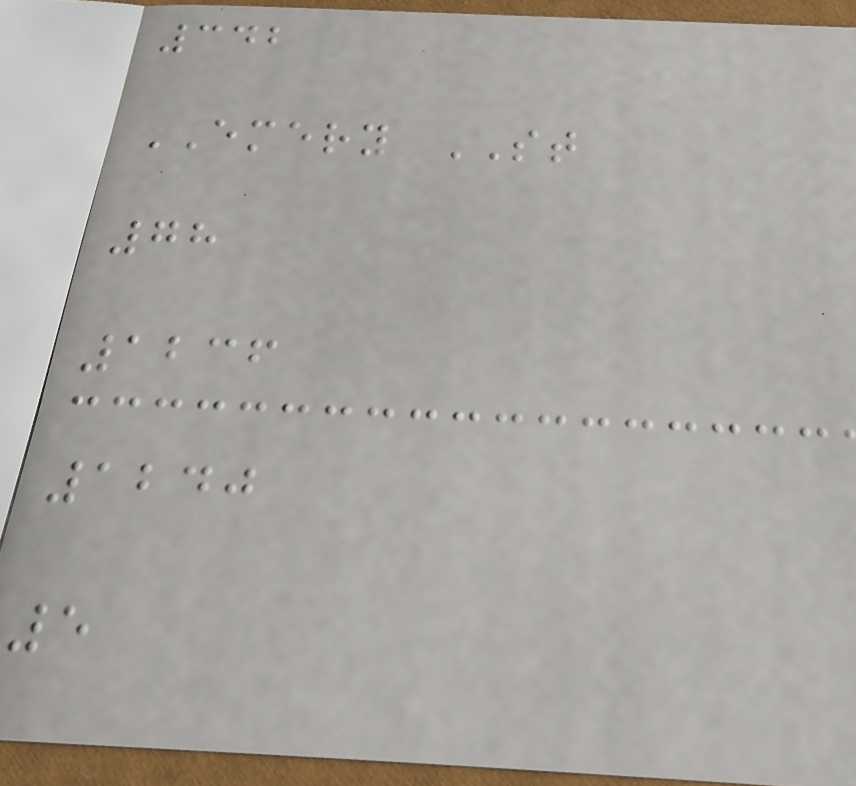342
EMERY ST
78
1236
1240
5
